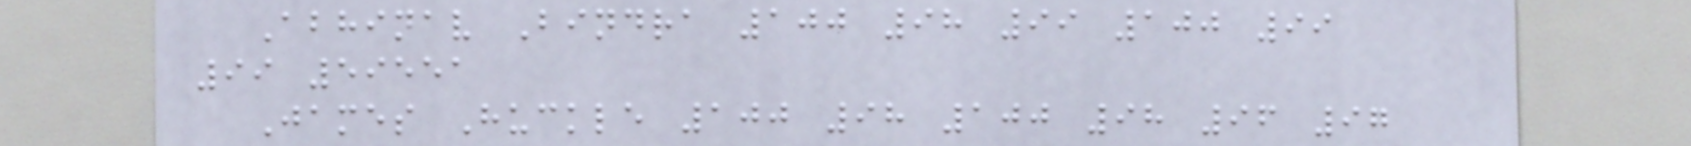Abhinav Bindra 100 98 99 100 99
99 59551
James Huckle 100 98 100 98 96 97
